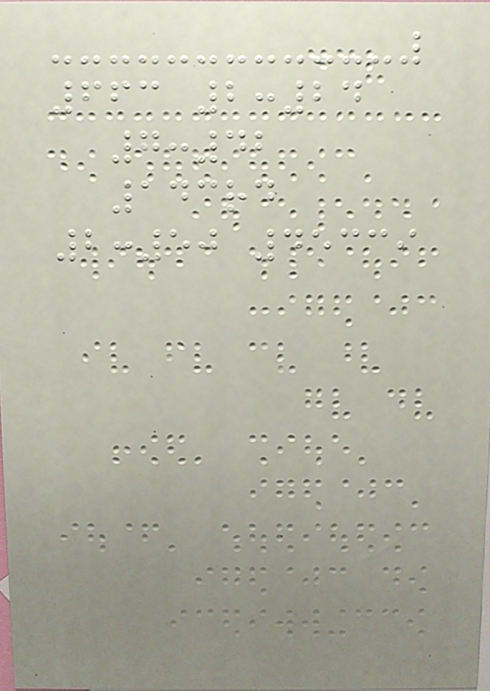663 2:24
7:42
143rd
2:50 45339
